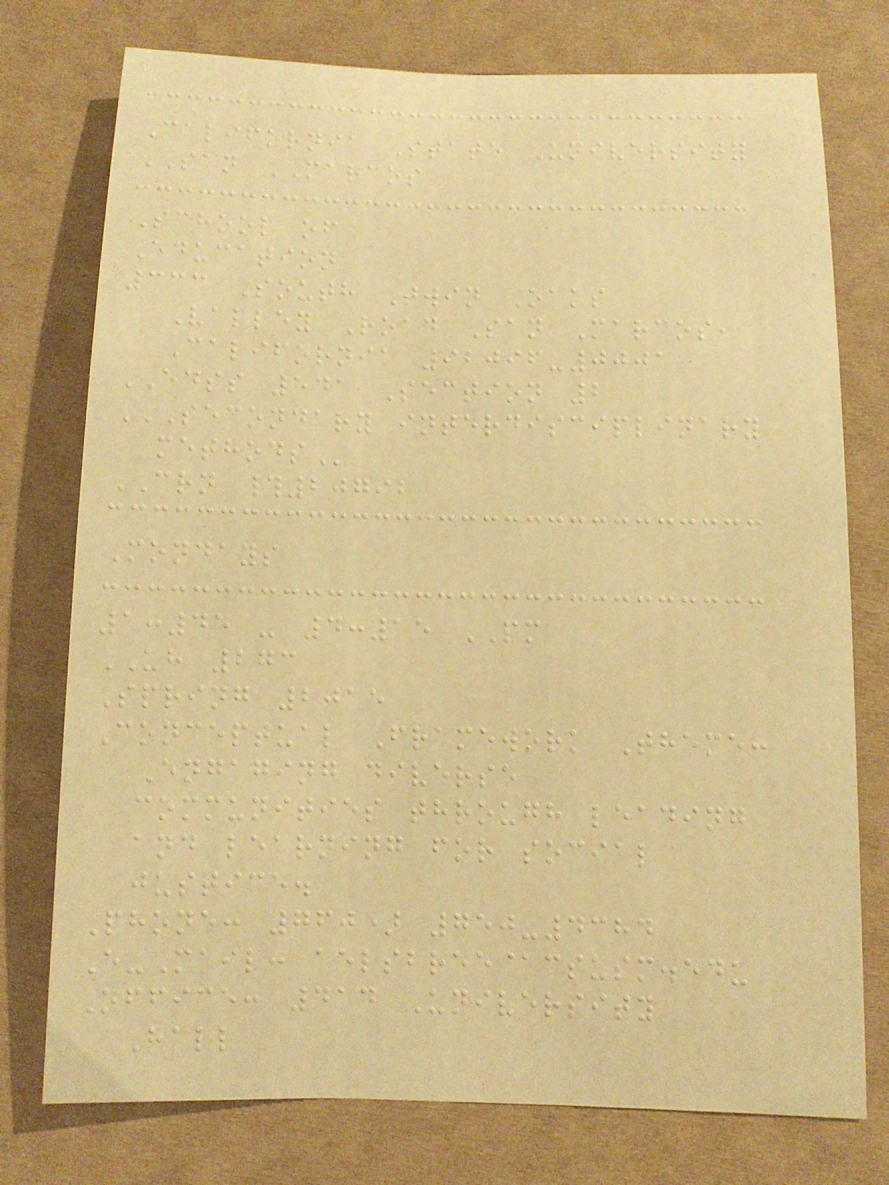California State University
SAN MARCOS
School of
Education
333 South Twin Oaks
Valley Road San Marcos,
California 92096-0001
EDSS 541 Section 2
SECONDARY INTERDISCIPLINARY
METHODS
CRN #20792
Mondays
1:45 - 4:15 PM
UH 273
Spring 2015
Conceptual Framework Theme:
Engaging diverse
communities through leading
and learning for social
justice.
Phone: 760) 750-4384
E-Mail: aelsbree@csusm.edu
Office: 414 University
Hall
